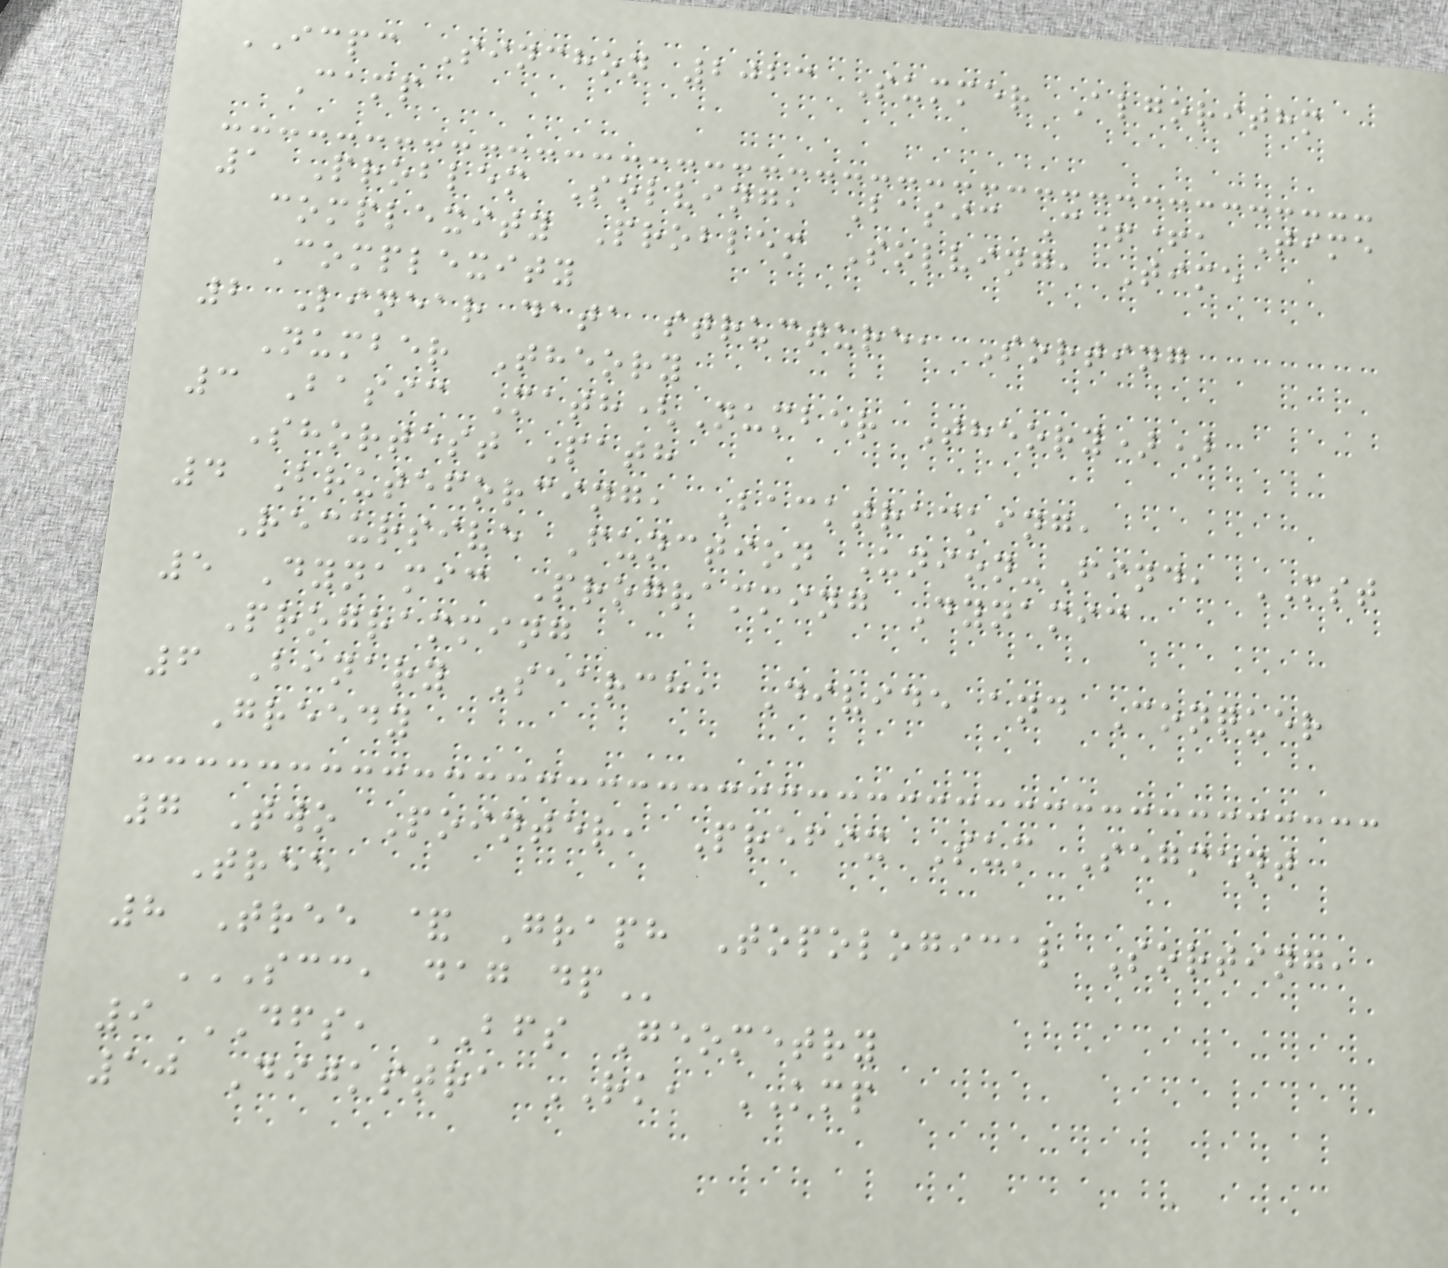ICPC Sinchon 2023 Summer Algorithm
Camp
1 Problem Solving, Basic C++, Time
complexity Problem Solving, Time
Complexity
2 Linear data structure, Sorting
Number Theory
3 Basic Math(Number Theory))
Shortest Path
4 Bruteforcing, Backtracking,
Recursive Function Union-Find, MST
5 Dynamic Programming Dynamic
Programming
6 Binary Search, Divide and Conquer
Greedy
7 Two Pointer, Prefix Sum Segment
Tree
8 Tree & Graph Topological Sorting,
SCC, DAG DP
9 DFS, BFS Geometry
10 Dijkstra RK, KMP
